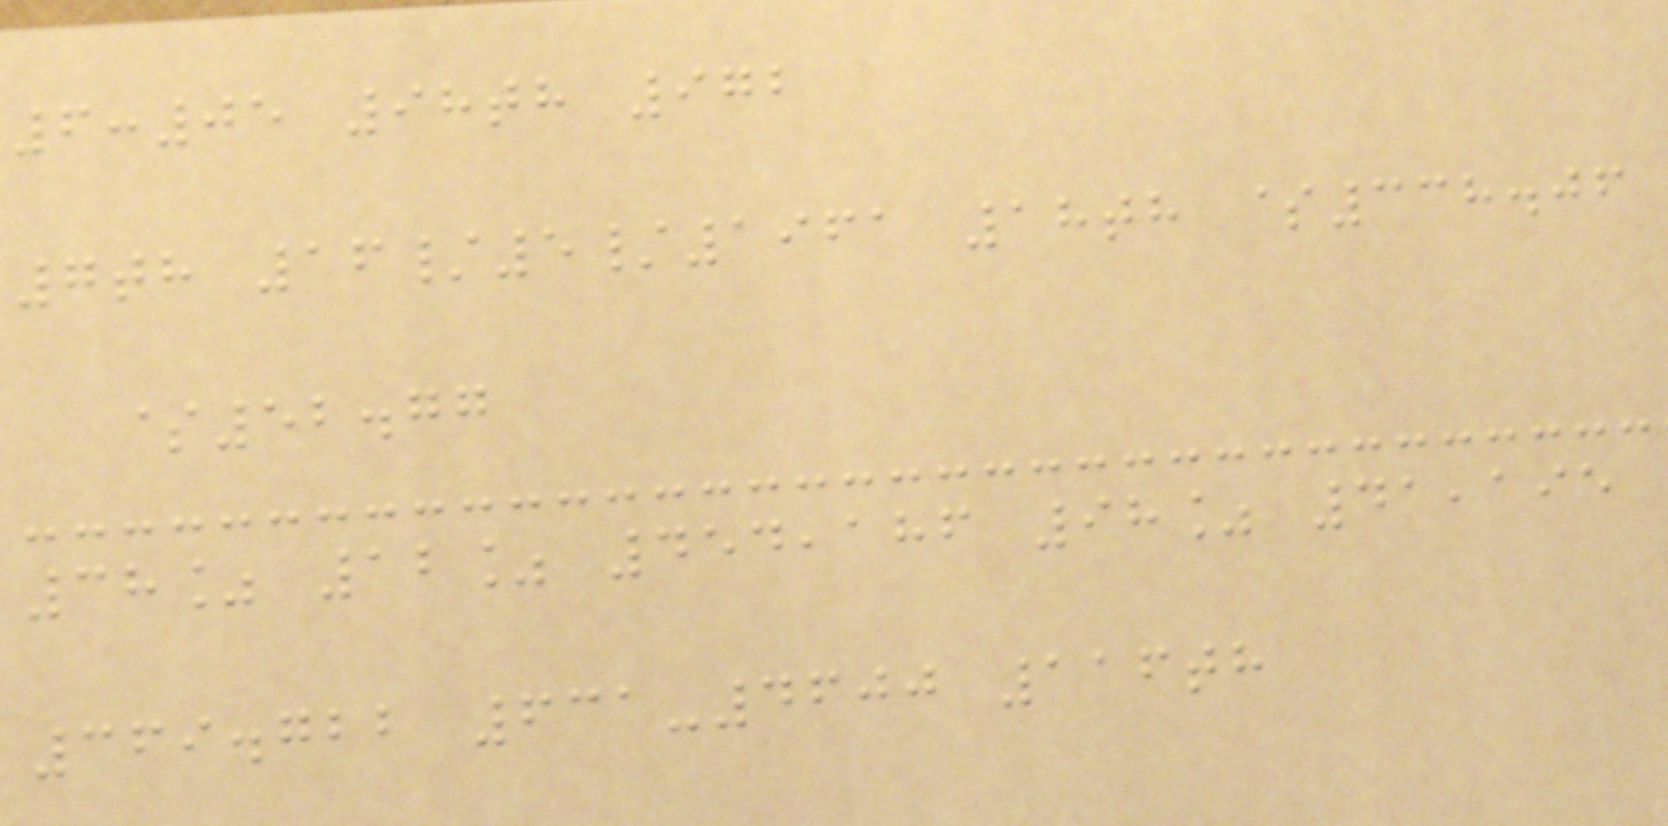6:05 98th 972
7th 16/5/1961 18th $338.06
$52.77
38% 12% 454,186 98% 41,195
369.722 631-4600 116th
